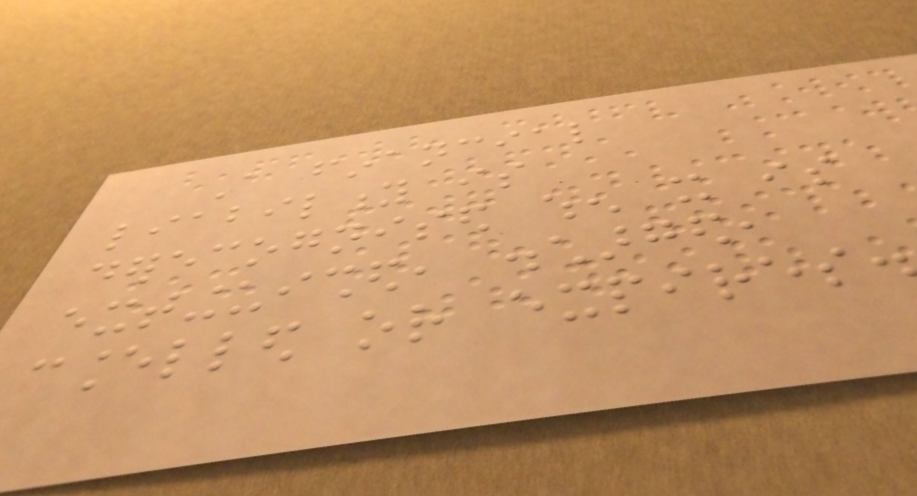A financial
liability is
derecognised when it is
extinguished, discharged,
cancelled or expires.
